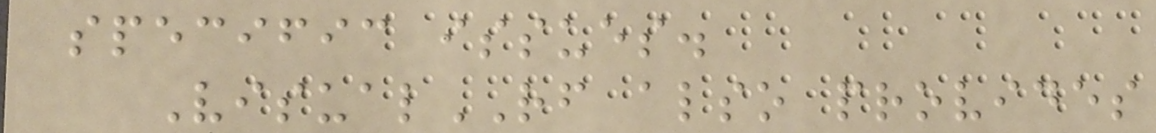specific issues.
VisualRF also provides
